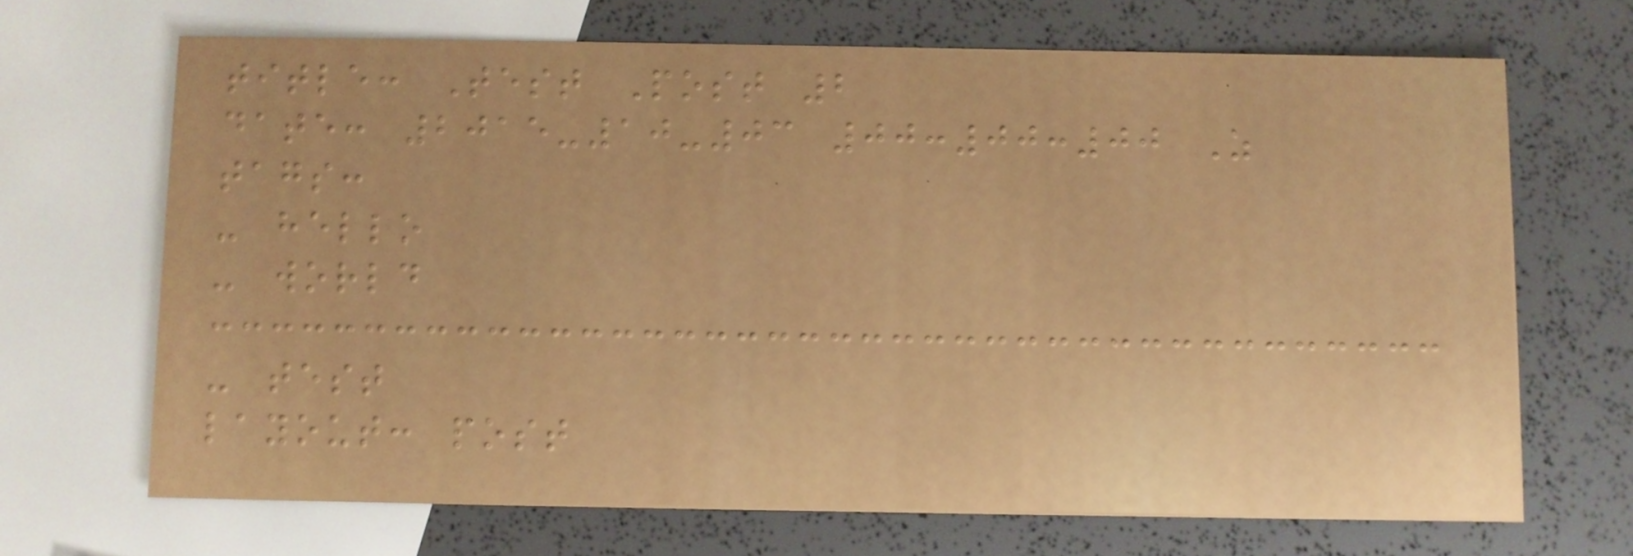title: Test Post 2
date: 2015-10-03 00:00:00 Z
tags:
- hello
- world
- test
layout: post
